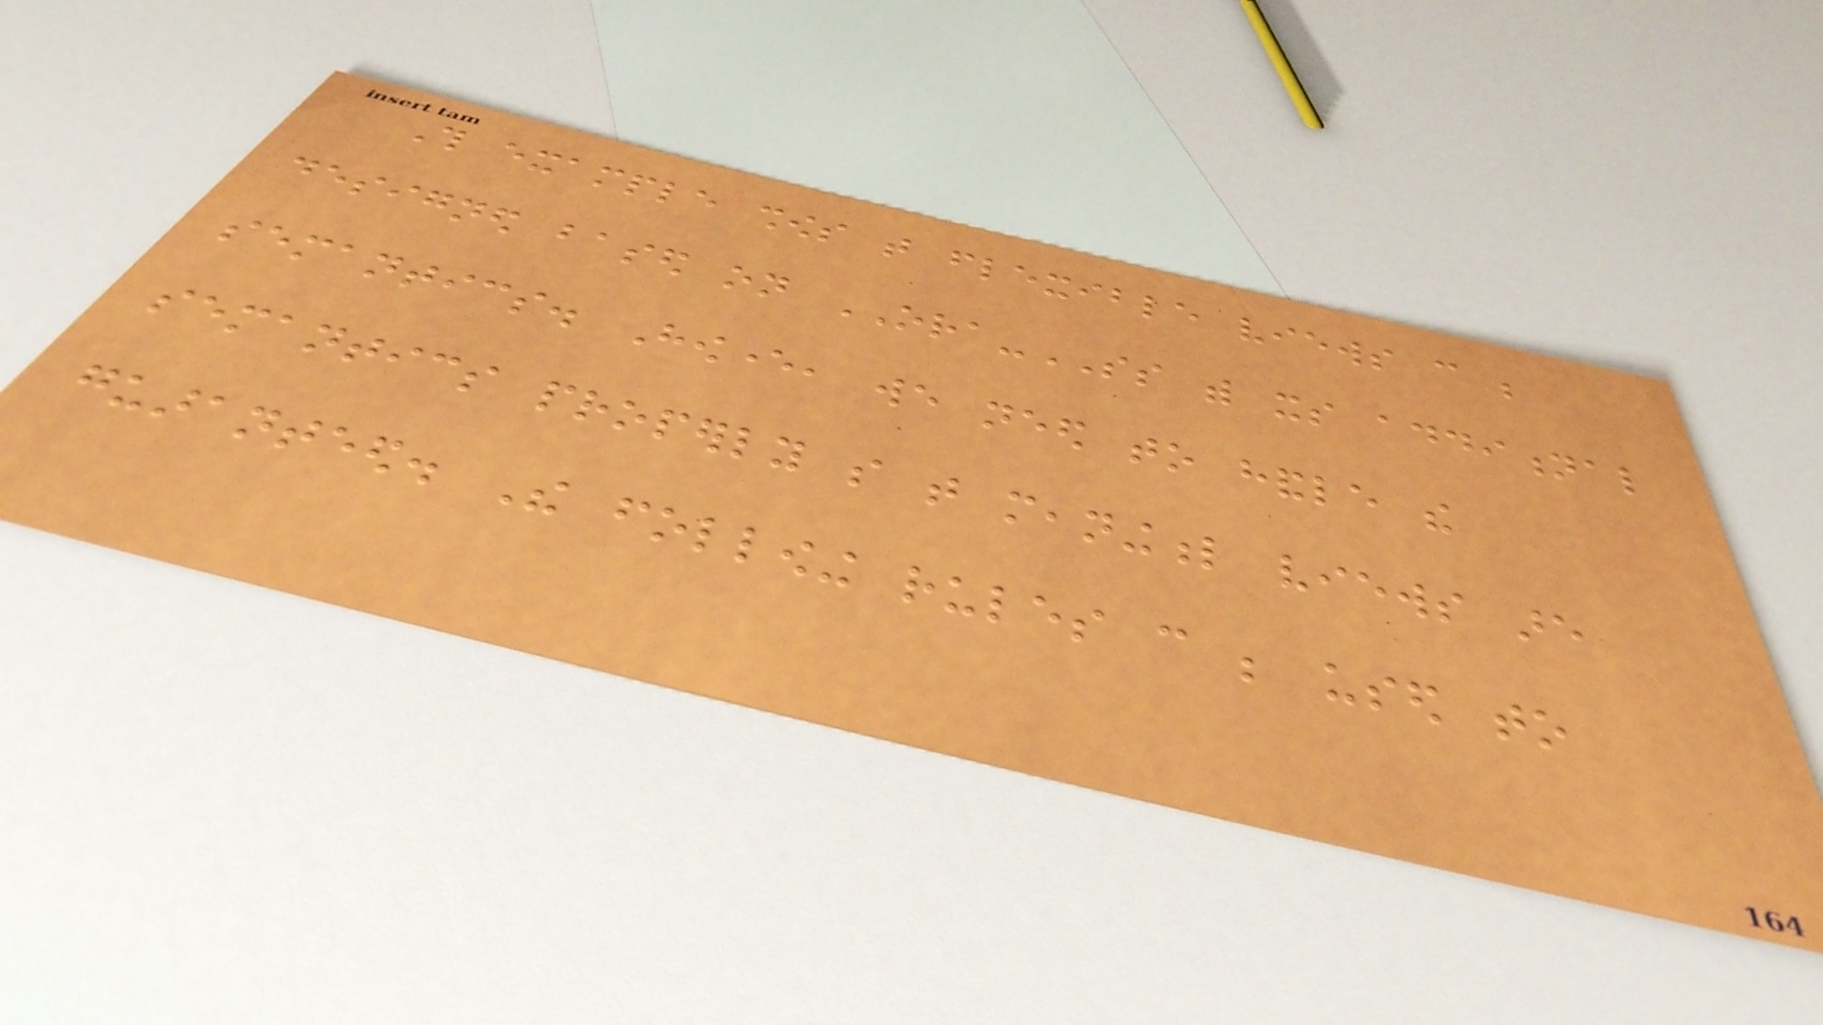This example shows that flexible views can be
designed based on ORA-SS with its additional
semantics. However, we need to handle the
semantics properly so that meaningful views are
guaranteed. The following rules can be used to
